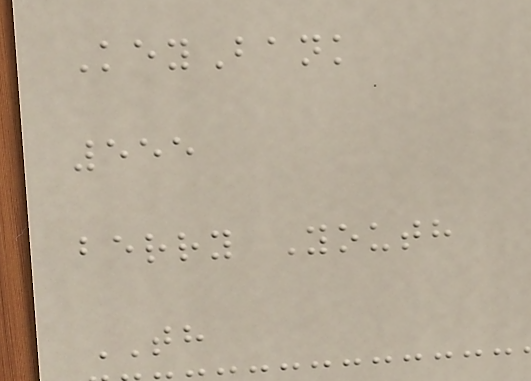KeyBank
555
berry Youth
TH
